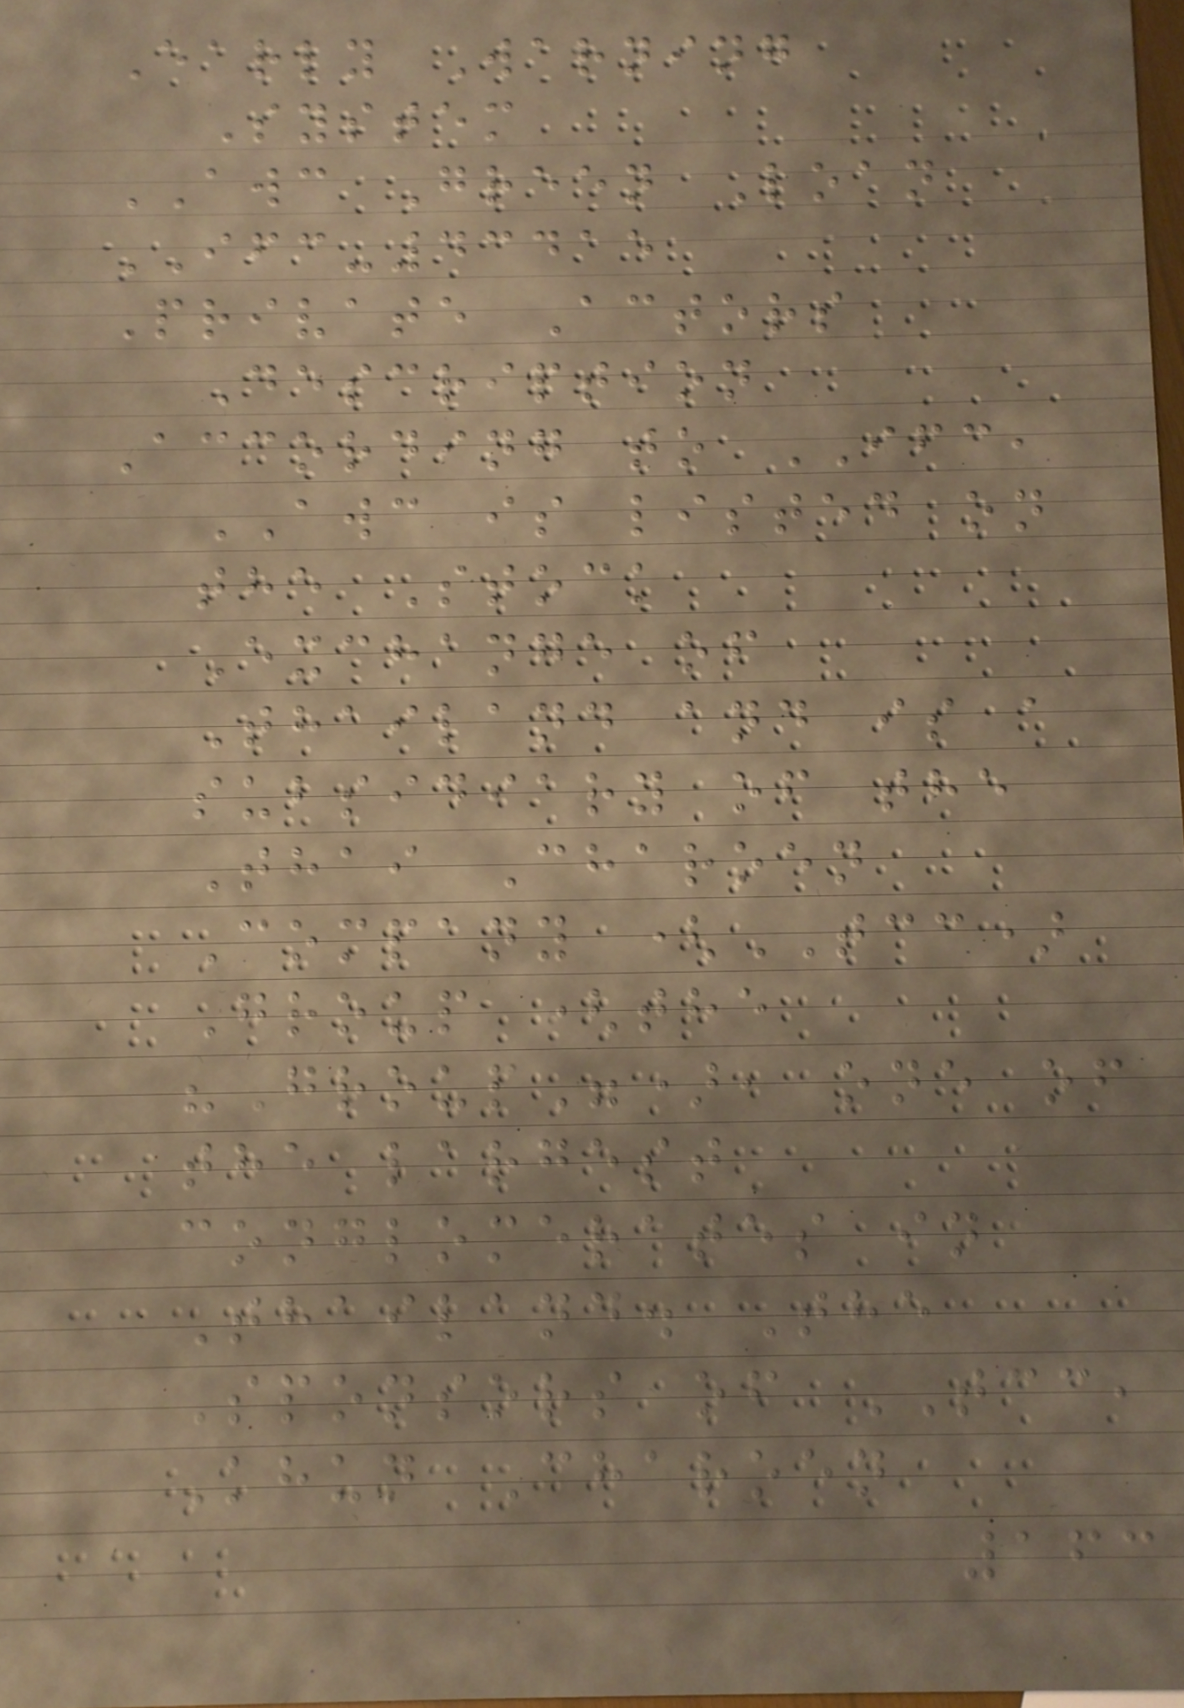Early Warning
System
AWC Green Loan
IFC-43415
Private Actors
Description
According to IFC,
AWC is listed on
the Stock
Exchange of
Thailand and is a
subsidiary of the
Thai Charoen
Company (TCC)
Group (the
"Group"), one of
the largest
conglomerates in
Thailand. The
Sponsors of TCC,
Khun Charoen
163
